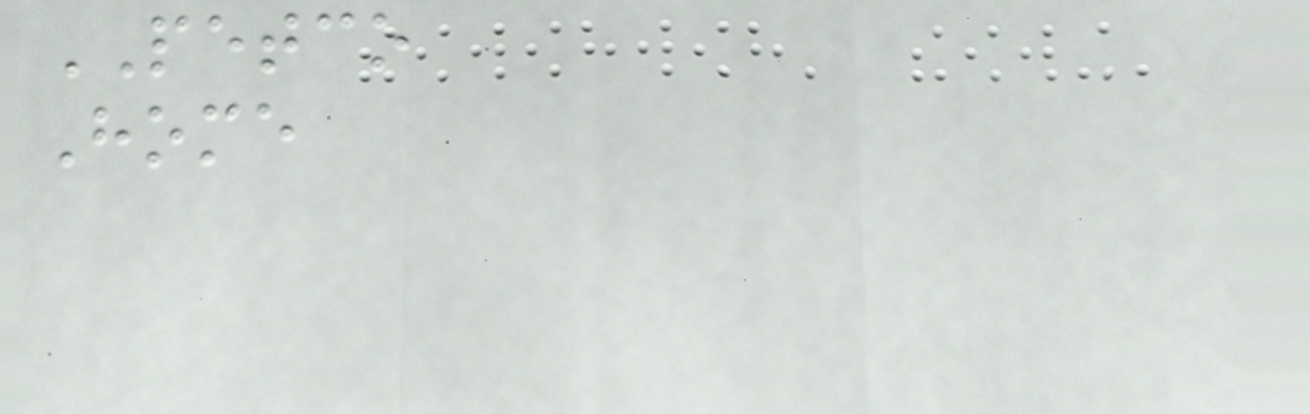PETCO
Home
